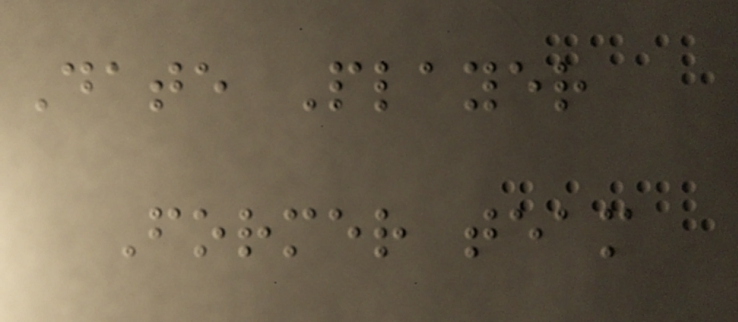Date Player
Former team
